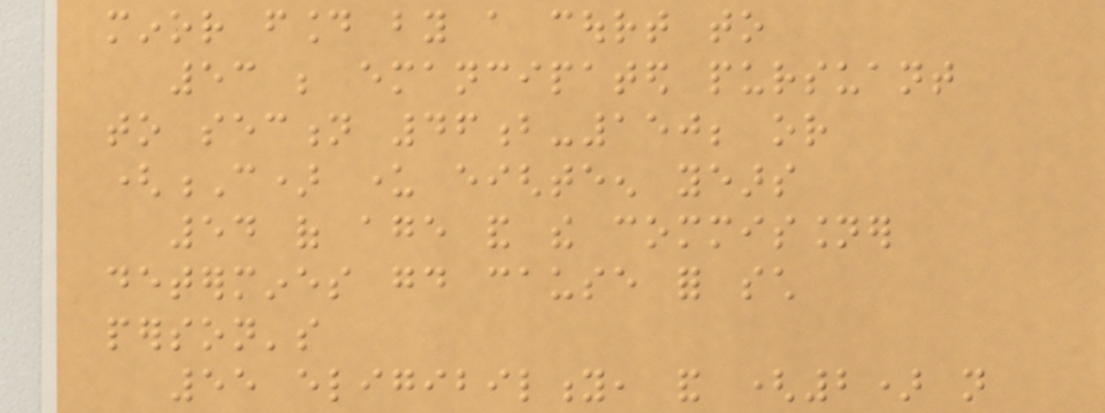minor found by a court to
53 be emancipated pursuant
to section 46b-150; or
(C) under eighteen years
54 of age and the commissioner
determines good cause for such
person's
55 eligibility, and (2) not
